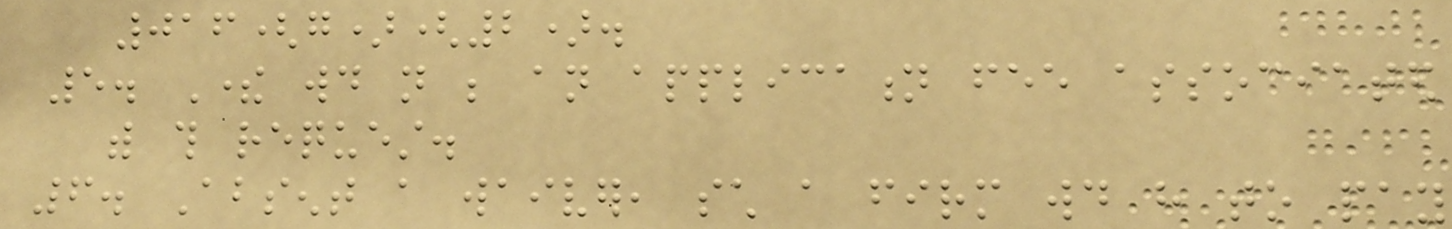016(g)(2).
5. There would not be an application fee associated
with this request.
6. Absent a waiver, such a firm would have to pay
